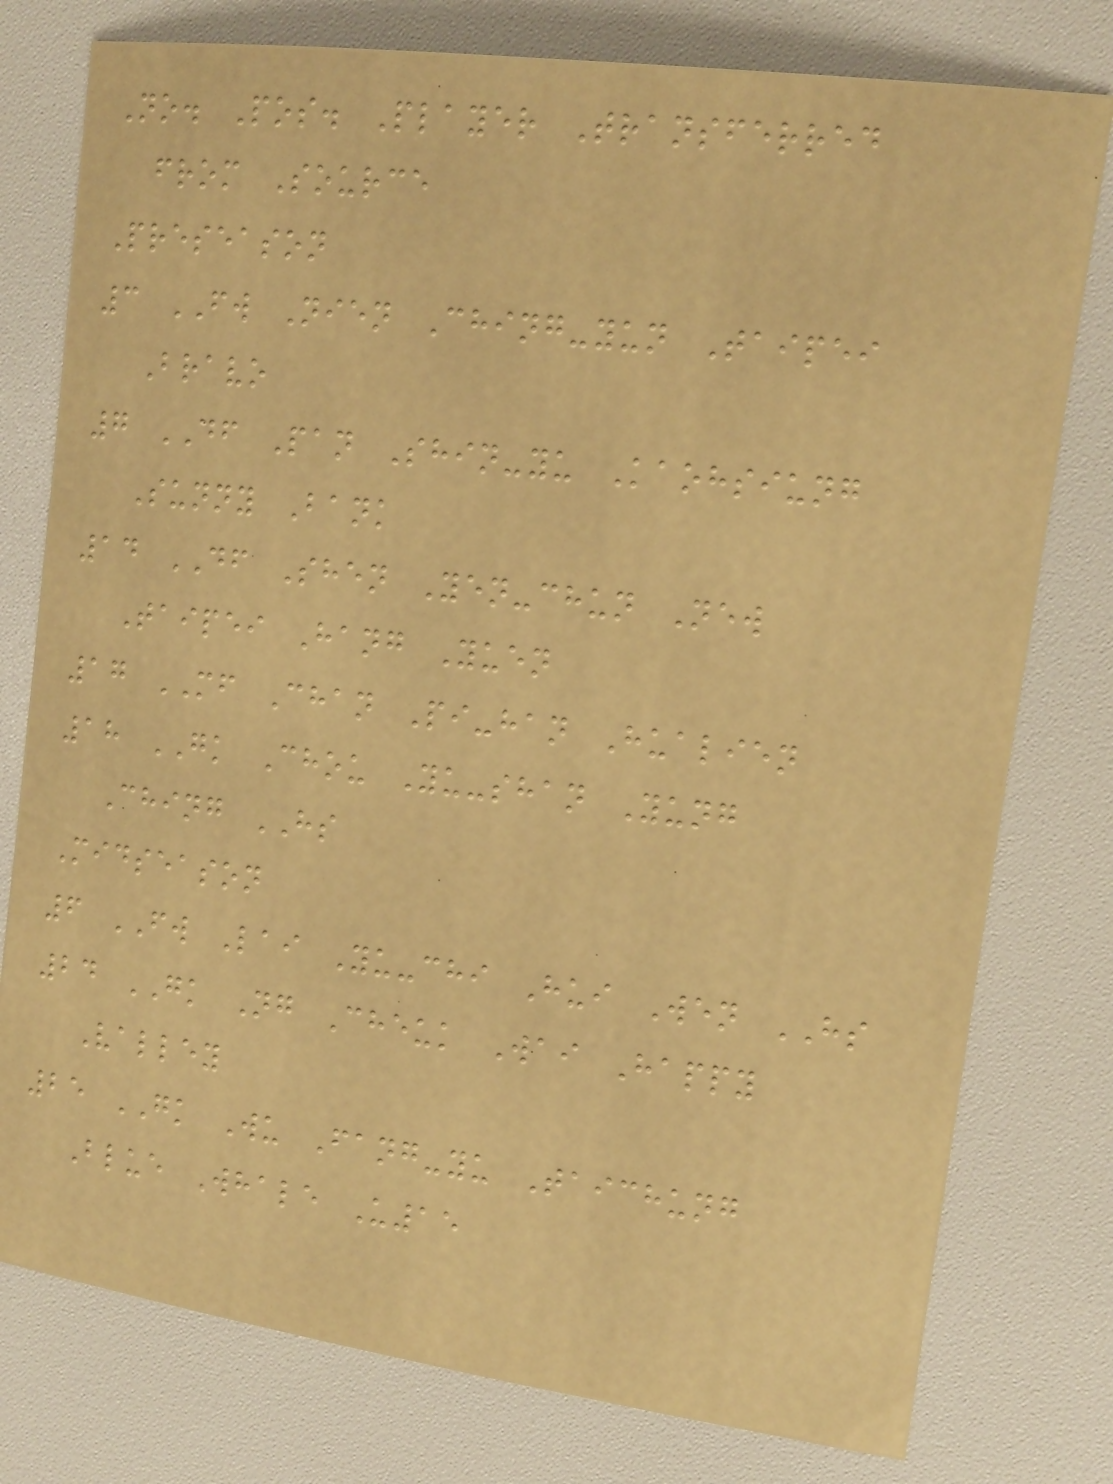No. Pos. Player Transferred
from Source
Preseason
3 FW Nien Ching-yun Taipei
Bravo
7 DF Pan Shin-yu Kaohsiung
Sunny Bank
14 DF Shen Yen-chun New
Taipei Hang Yuen
17 MF Chan Pi-han Hualien
18 GK Chou Yu-shan Yung
Ching HS
Midseason
6 FW Lai Yu-chi Hui Wen HS
24 GK Ng Cheuk Wai Happy
Valley
25 GK Wu Fang-yu Taichung
Blue Whale U15
